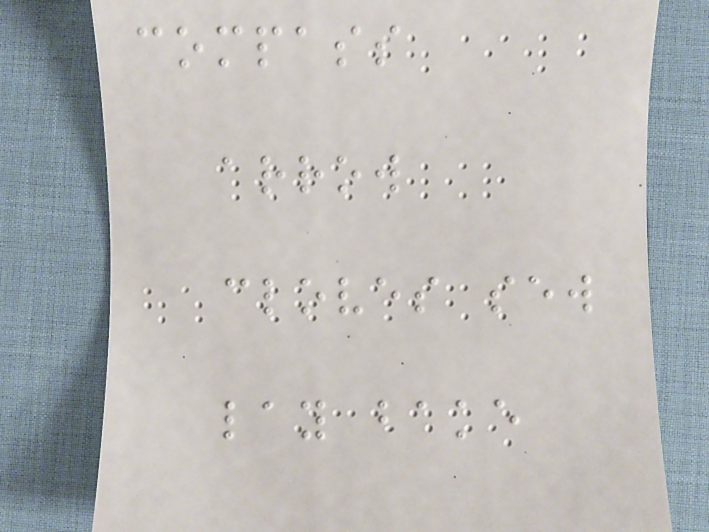compass
arrow
cloves sew
lay bake
